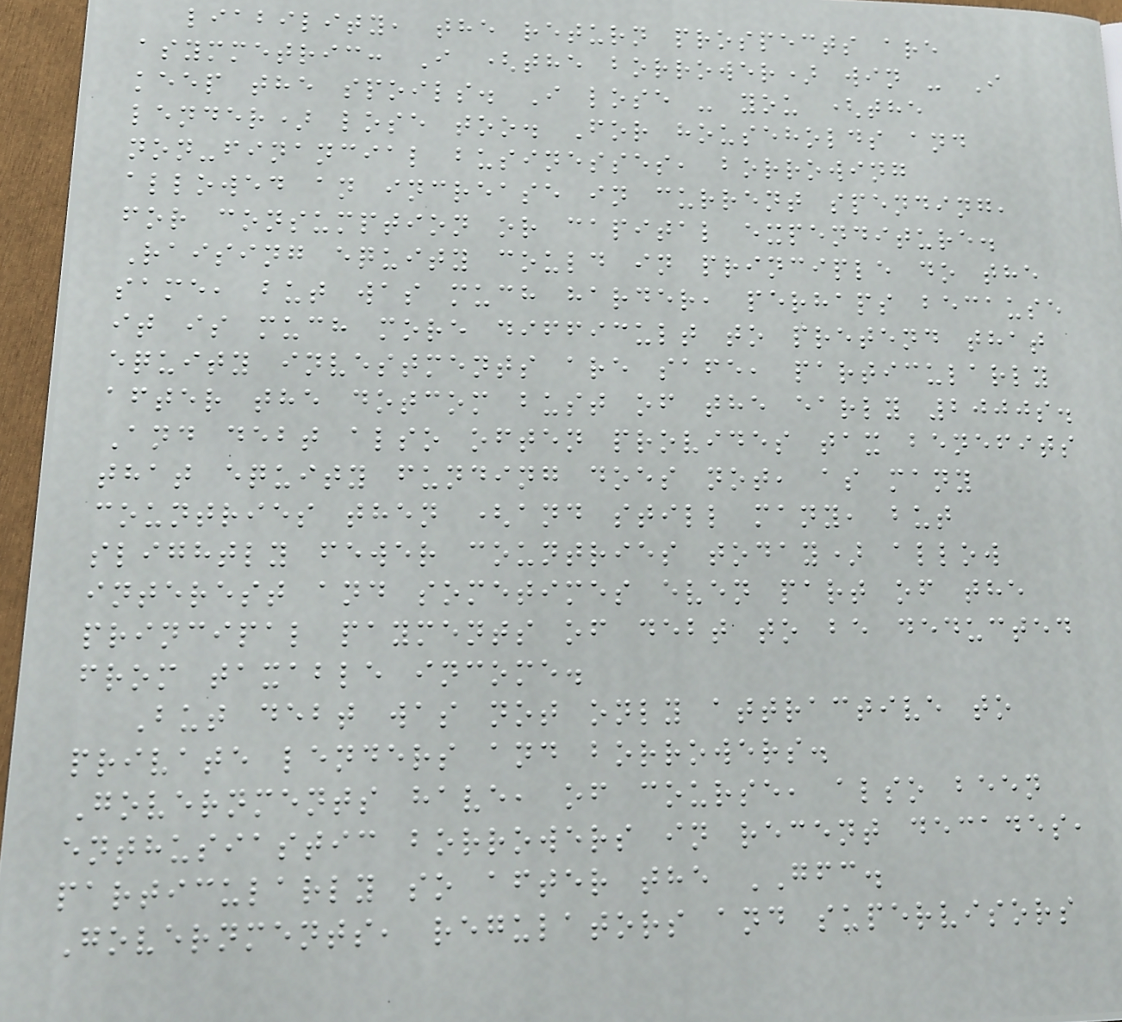liability, the return prospects are
asymmetric: I (the borrower) win - I
keep the spoils. I lose - you (the
lender) lose too. For households and
non-financial businesses, borrowing
allowed an increase in current spending,
for consumption or capital expenditure.
Raising equity could in principle do the
same, but was much harder, perhaps because
it is much more difficult to pretend that
equity investments are safe, particularly
after the dotcom bust of the early 2000s.
And debt also often provides tax benefits
that equity funding does not, as many
countries then (and still many, but
slightly fewer countries today) allow
interest and sometimes even part of the
principal payments of debt to be deducted
from taxable income.
But debt was not only attractive to
private lenders and borrowers.
Governments have, of course, also been
enthusiastic borrowers in recent decades,
particularly so after the GFC.
Governments, regulators and supervisors
